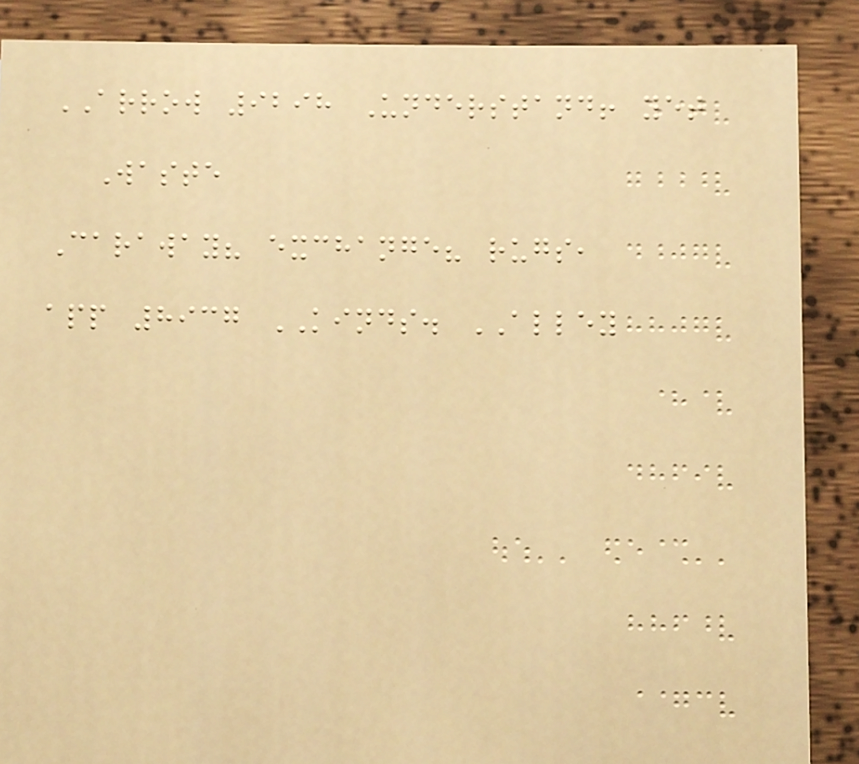ARROW 9298 Understand! yet
Waste
Caraway? exchange? rugs,
app 8937 KINDS. ALLEY
